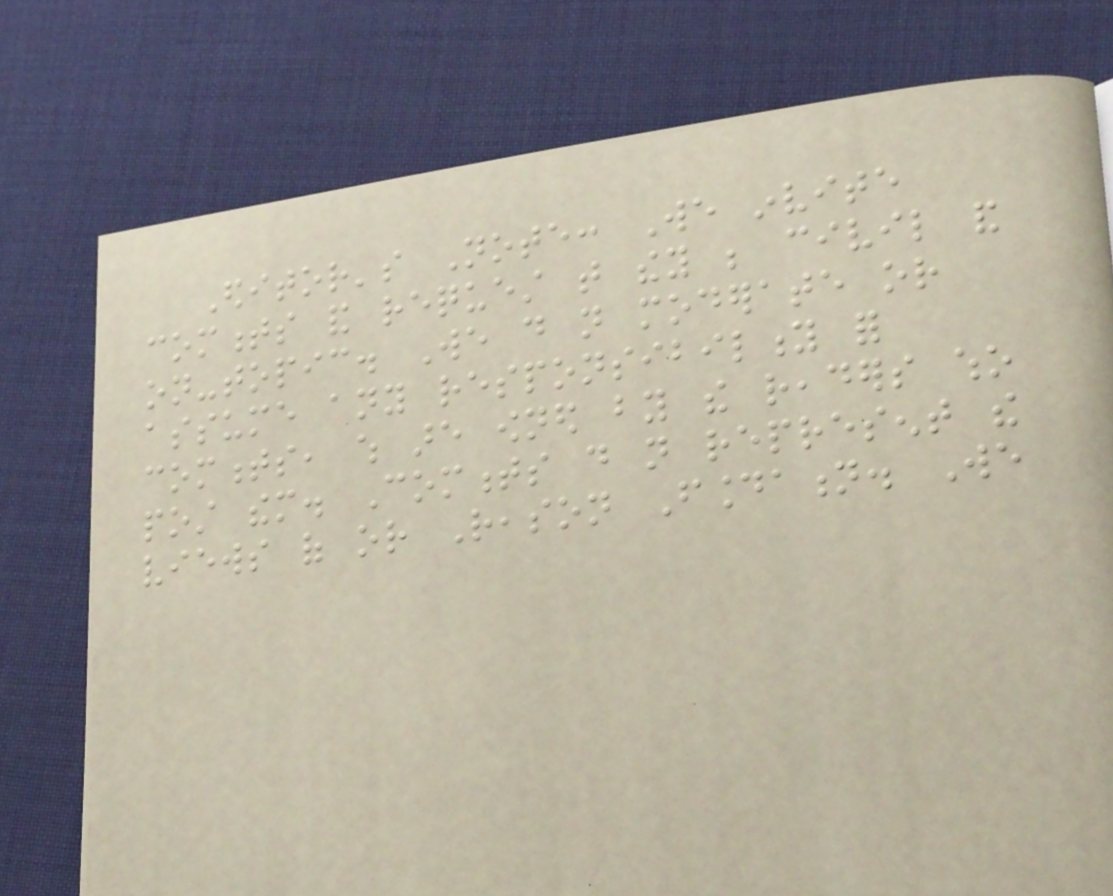Editor's Note: We invite
comments and request that they be civil and
on-topic. We do not moderate or
assume any responsibility for
comments, which are owned by the readers who
post them. Comments do not represent the
views of or Reason Foundation. We
